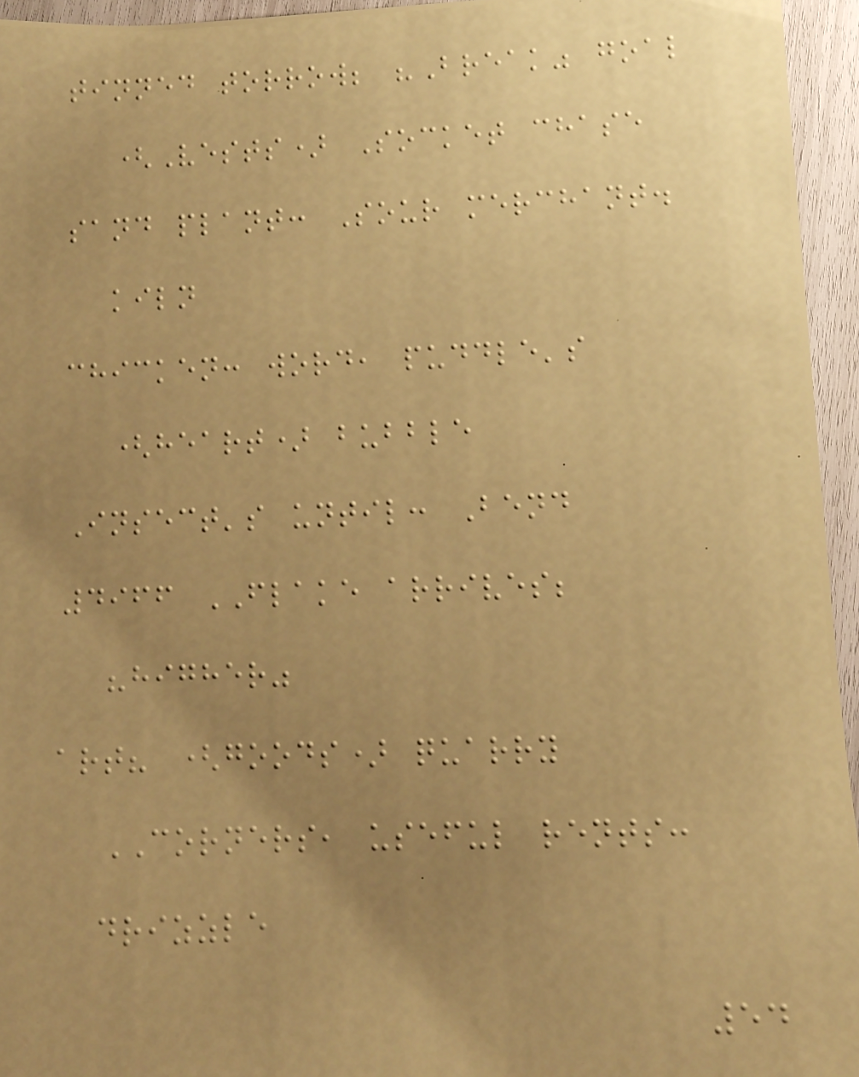tinned torrow; "Break" goal
(Vests) Socket chase
sand plant: Sour merchant.
kiln
chicken: word, puddle's
(heart) bubble
Insect's until: Bend
4966 FLAKE arrives;
"higher"
art? (goods) quarry
CORNERS, useful rents:
drizzle
54
